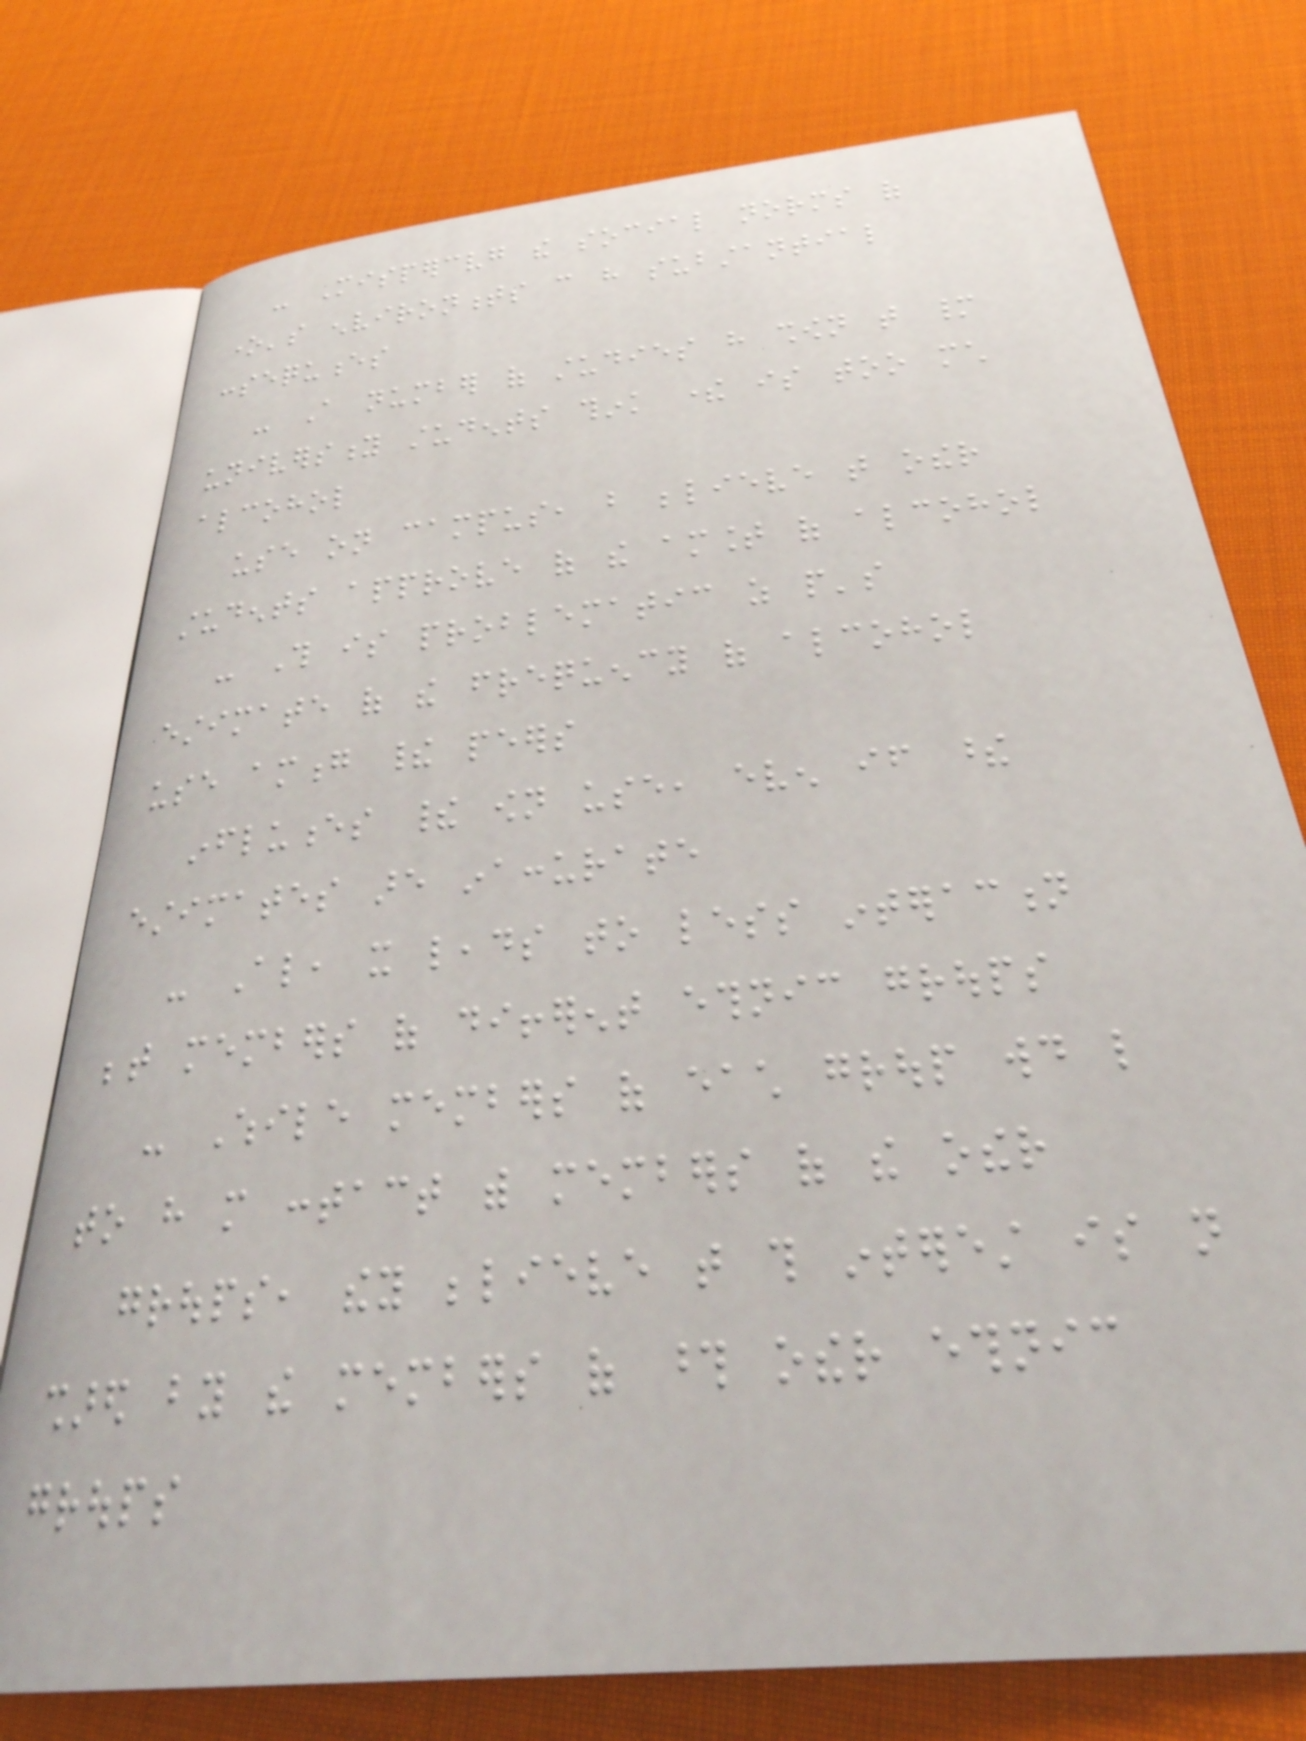- Misperceiving the social norms of
one's environments can have substantial
consequences
- A number of studies have shown that many
university students think there is too much
alcohol
use on campus, but believe that other
students approve of the amount of alcohol
- This is problematic as people's
estimate of the frequency of alcohol
use among their peers
influences their own use, even if these
estimates are inaccurate
- Also, it leads to less interaction
between members of different ethnic groups
- While members of each group would like
to have more contact with members of the other
groups, they believe that this interest is not
shared by the members of those other ethnic
groups
